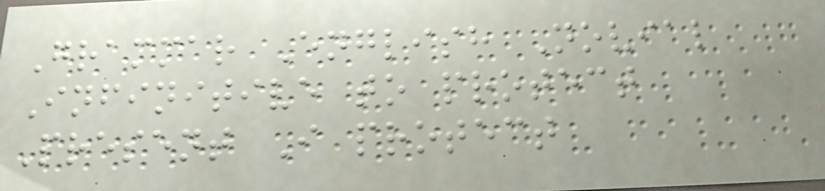Grammar English Novial
Infinitive to protect
Present I protect
